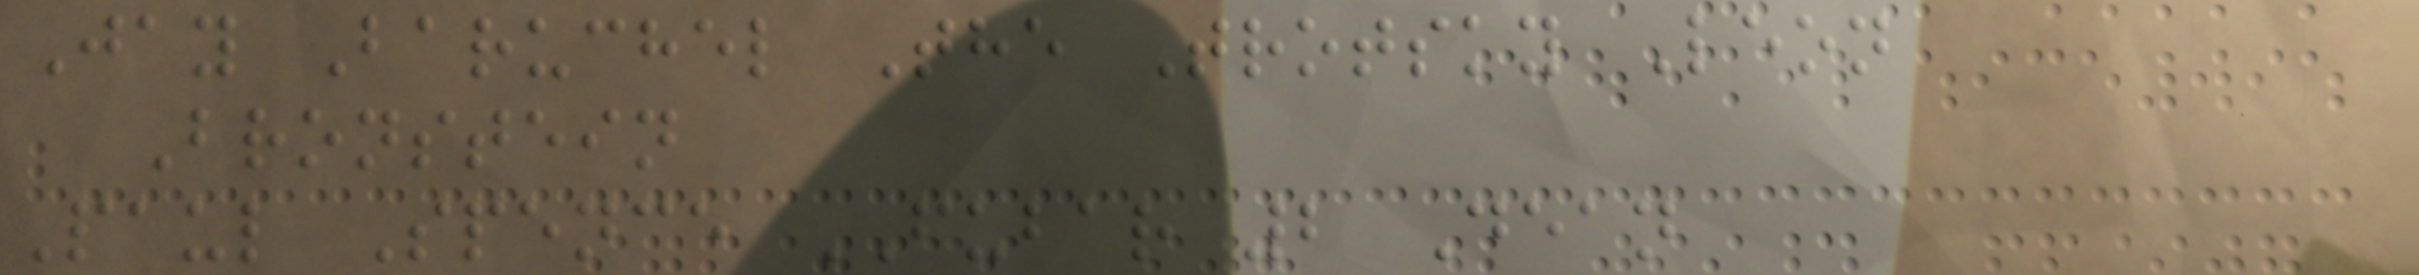Jay Baruchel The Trotsky Leon
Bronstein
Paul Spence FUBAR 2 Dean
